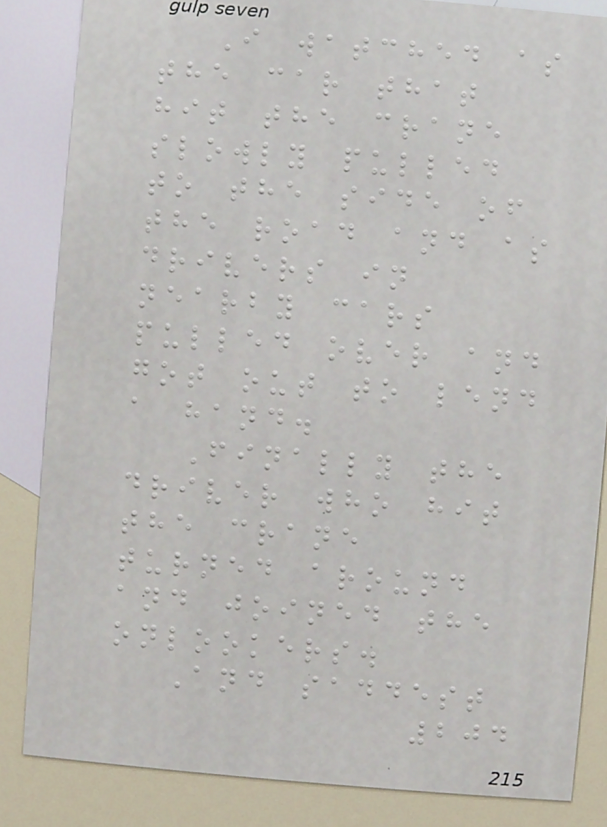I watched as
the car that
hit the crane
slowly pulled
to the side of
the road and as
drivers in
nearby cars
pulled over and
got out to lend
a hand.
Finally the
driver who hit
the crane
turned around
and joined the
onlookers.
And saddest
204
